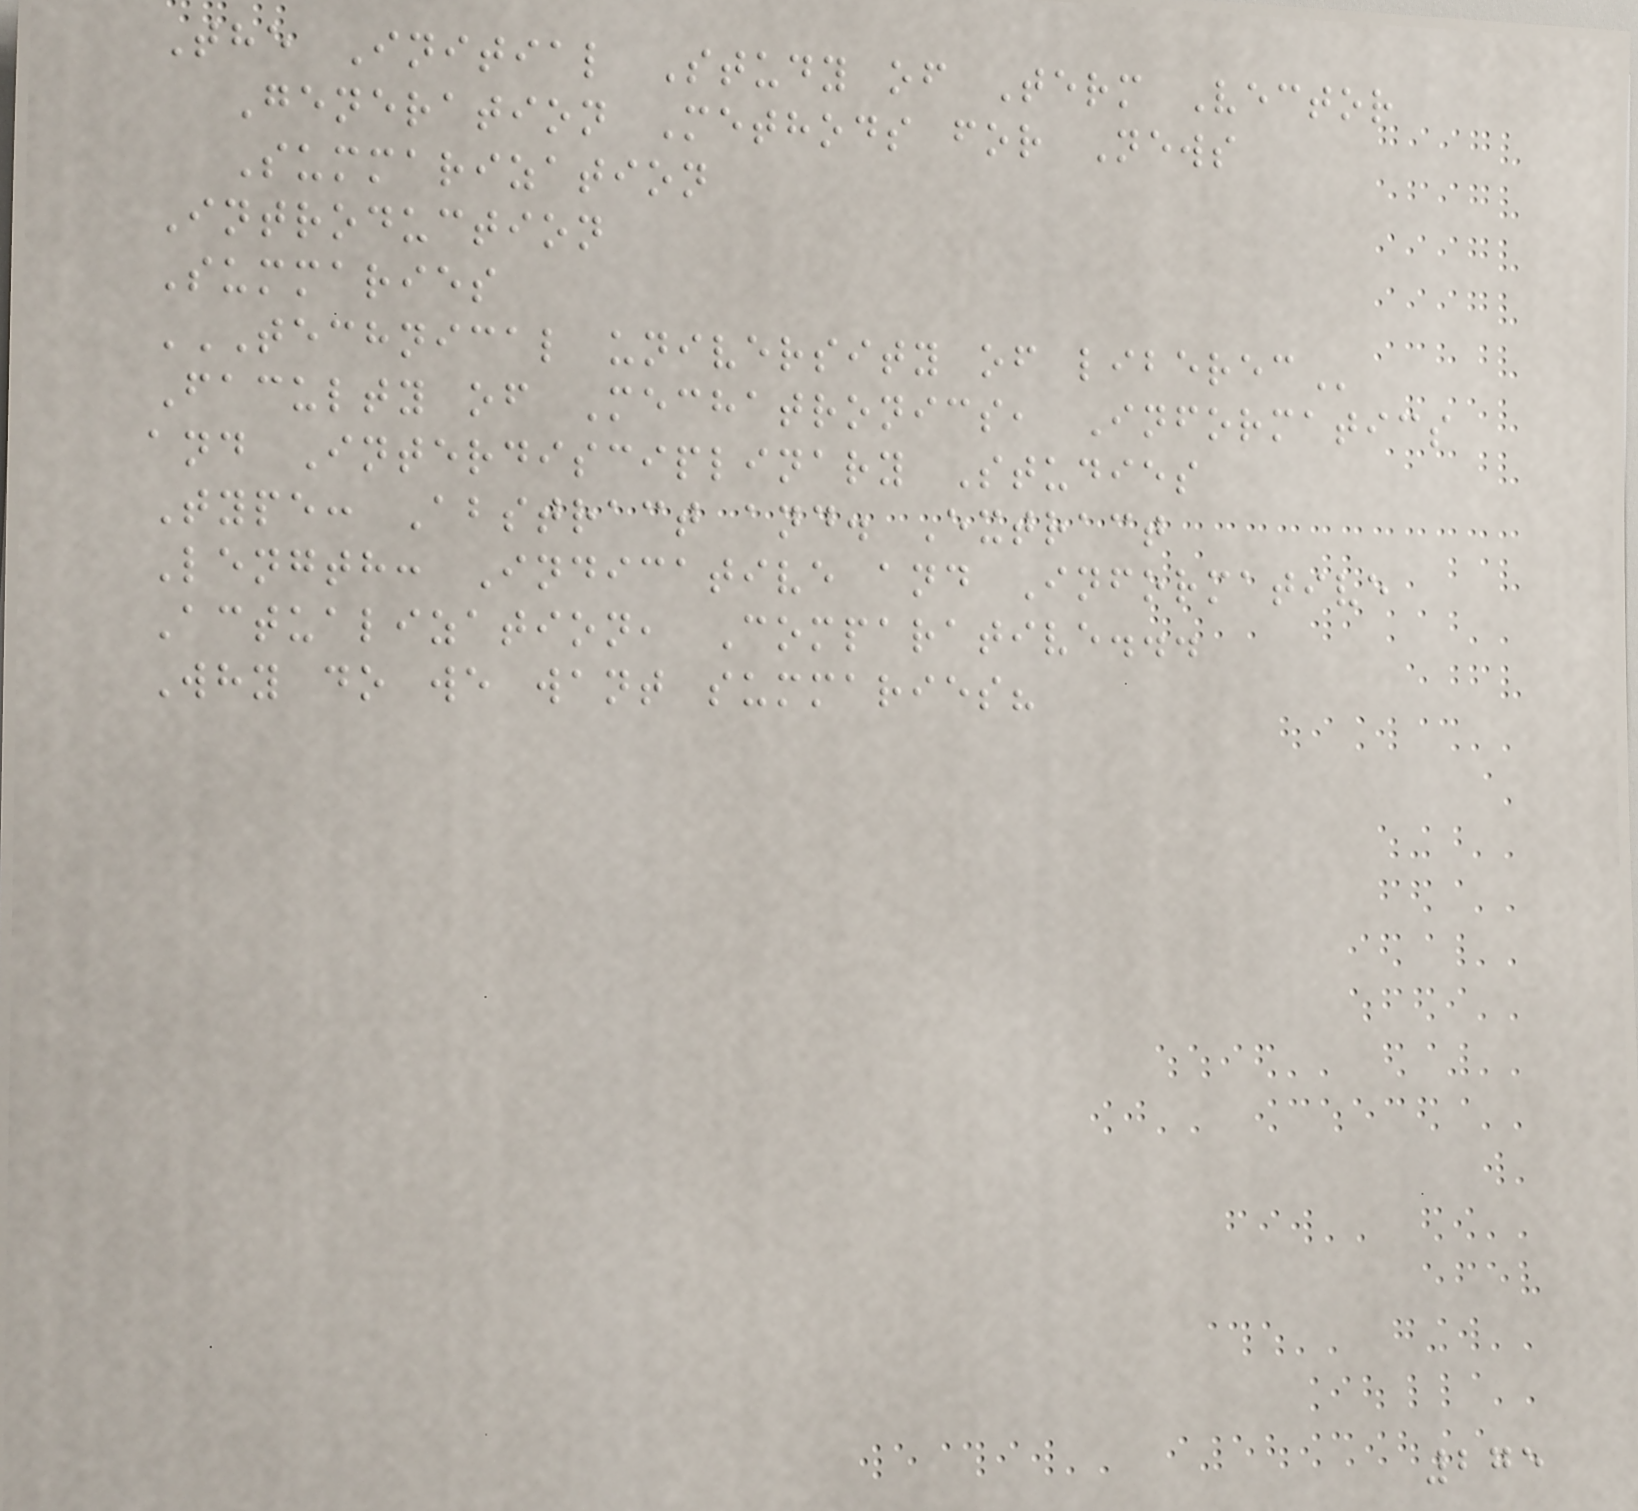The Initial Study of Term Vector
Generation Methods for News
Summarization
Introduction
Summaries
TECHNICAL UNIVERSITY OF LIBEREC
Faculty of Mechatronics, Informatics
and Interdisciplinary Studies
Type: Abstract and. Extract
Length: Indicative and Informative
Actualization, Comparative...
Why do we want summaries?
275
